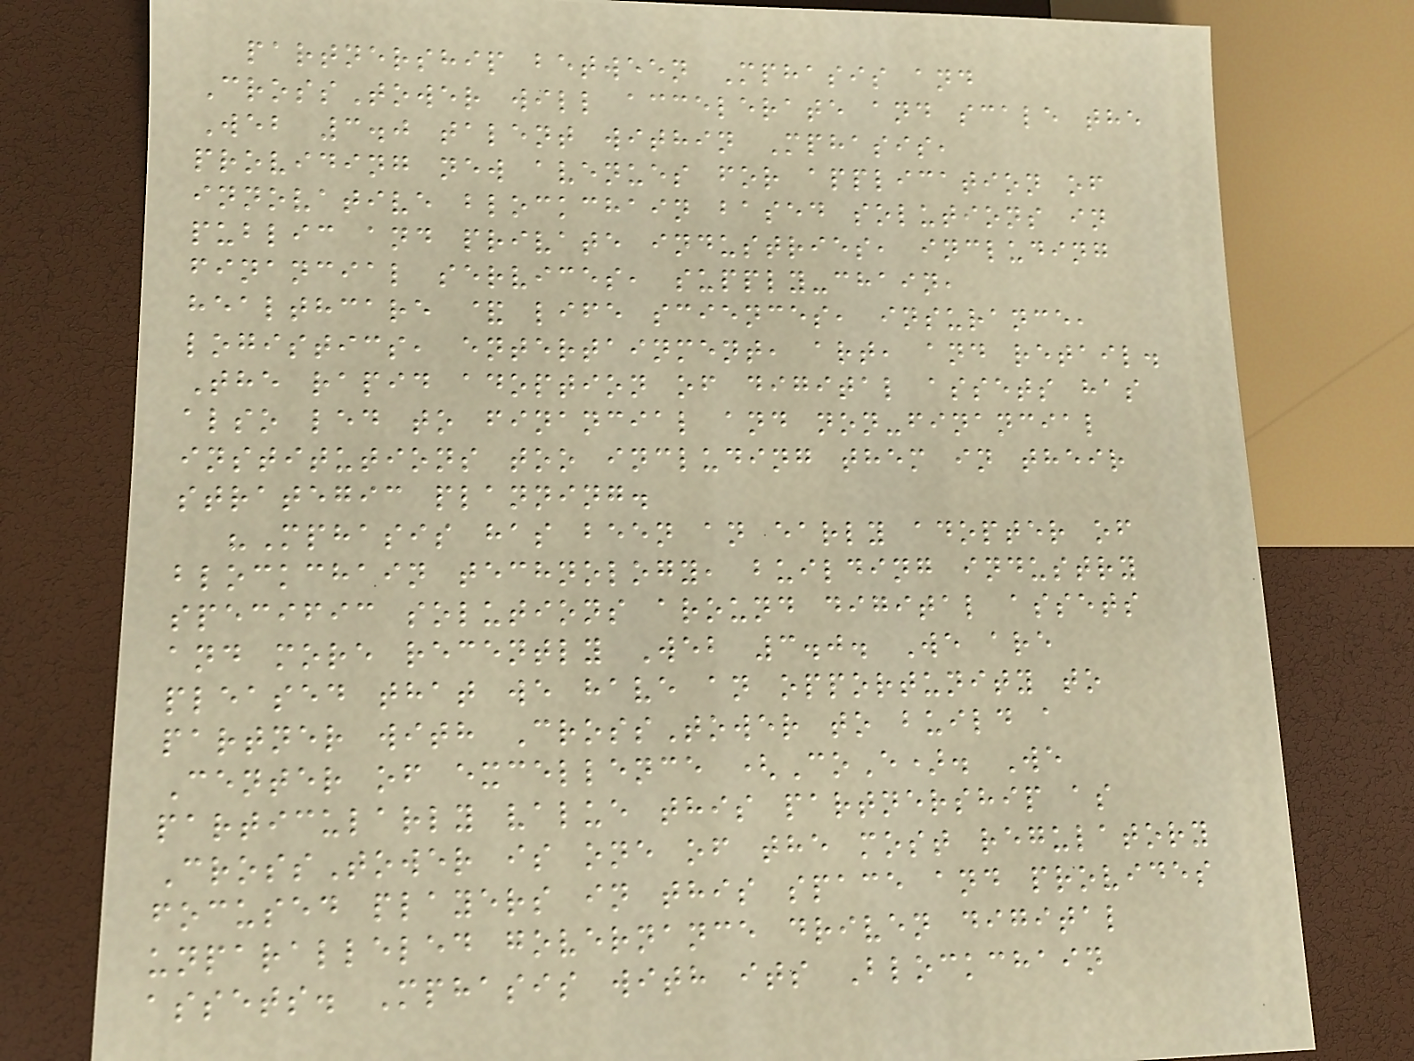partnership between Mphasis and
CrossTower will accelerate and scale the
Web 3.0 talent within Mphasis,
providing new avenues for application of
innovative blockchain based solutions in
public and private industries, including
financial services, supply-chain,
healthcare & life sciences, insurance,
logistics, entertainment, art, and retail.
The rapid adoption of digital assets has
also led to financial and non-financial
institutions too including them in their
strategic planning.
"Mphasis has been an early adopter of
blockchain technology, building industry
specific solutions around digital assets
and more recently Web 3.0. We are
pleased that we have an opportunity to
partner with CrossTower to build a
Center of excellence (CoE). We
particularly value this partnership as
CrossTower is one of the most regulatory
focused players in this space and provides
unparalleled governance driven digital
assets. Mphasis with its Blockchain
